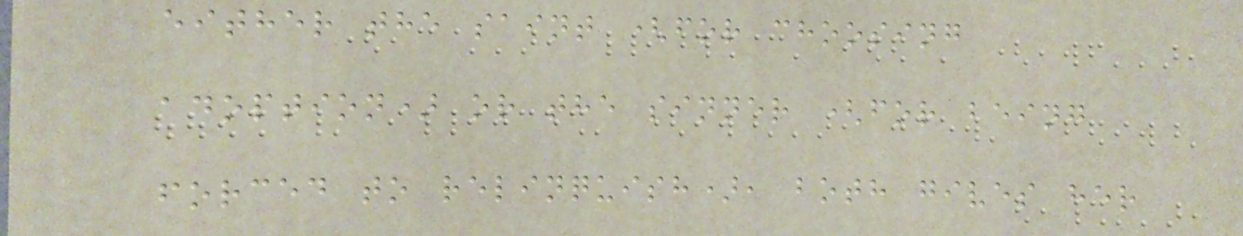either the saint (for choosing
adoption) or the sinner (for being
forced to relinquish), both gives her
